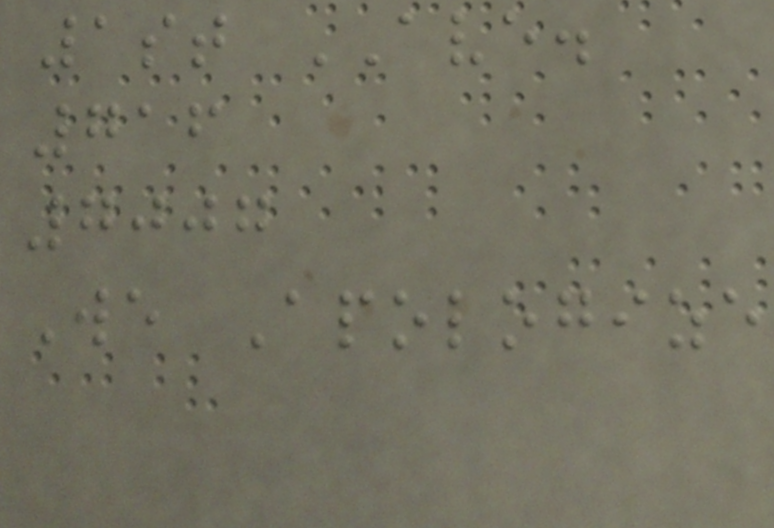1st AVE.
716
7007
We Apologize
